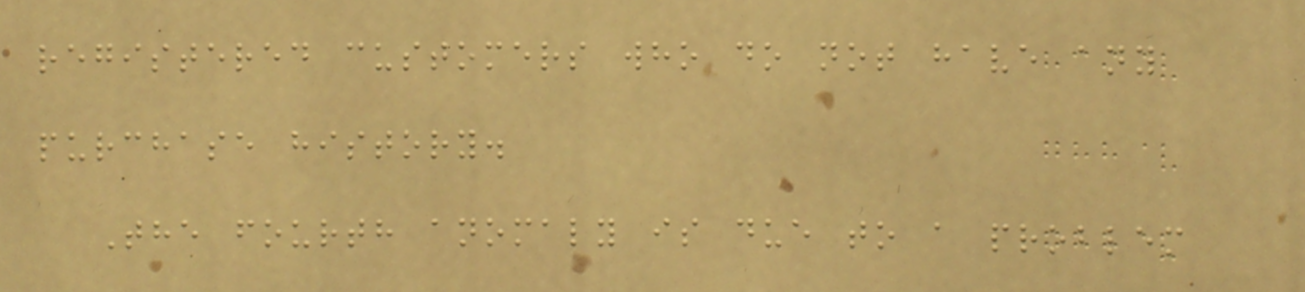registered customers who do not have any
purchase history.
The fourth anomaly is due to a problem
